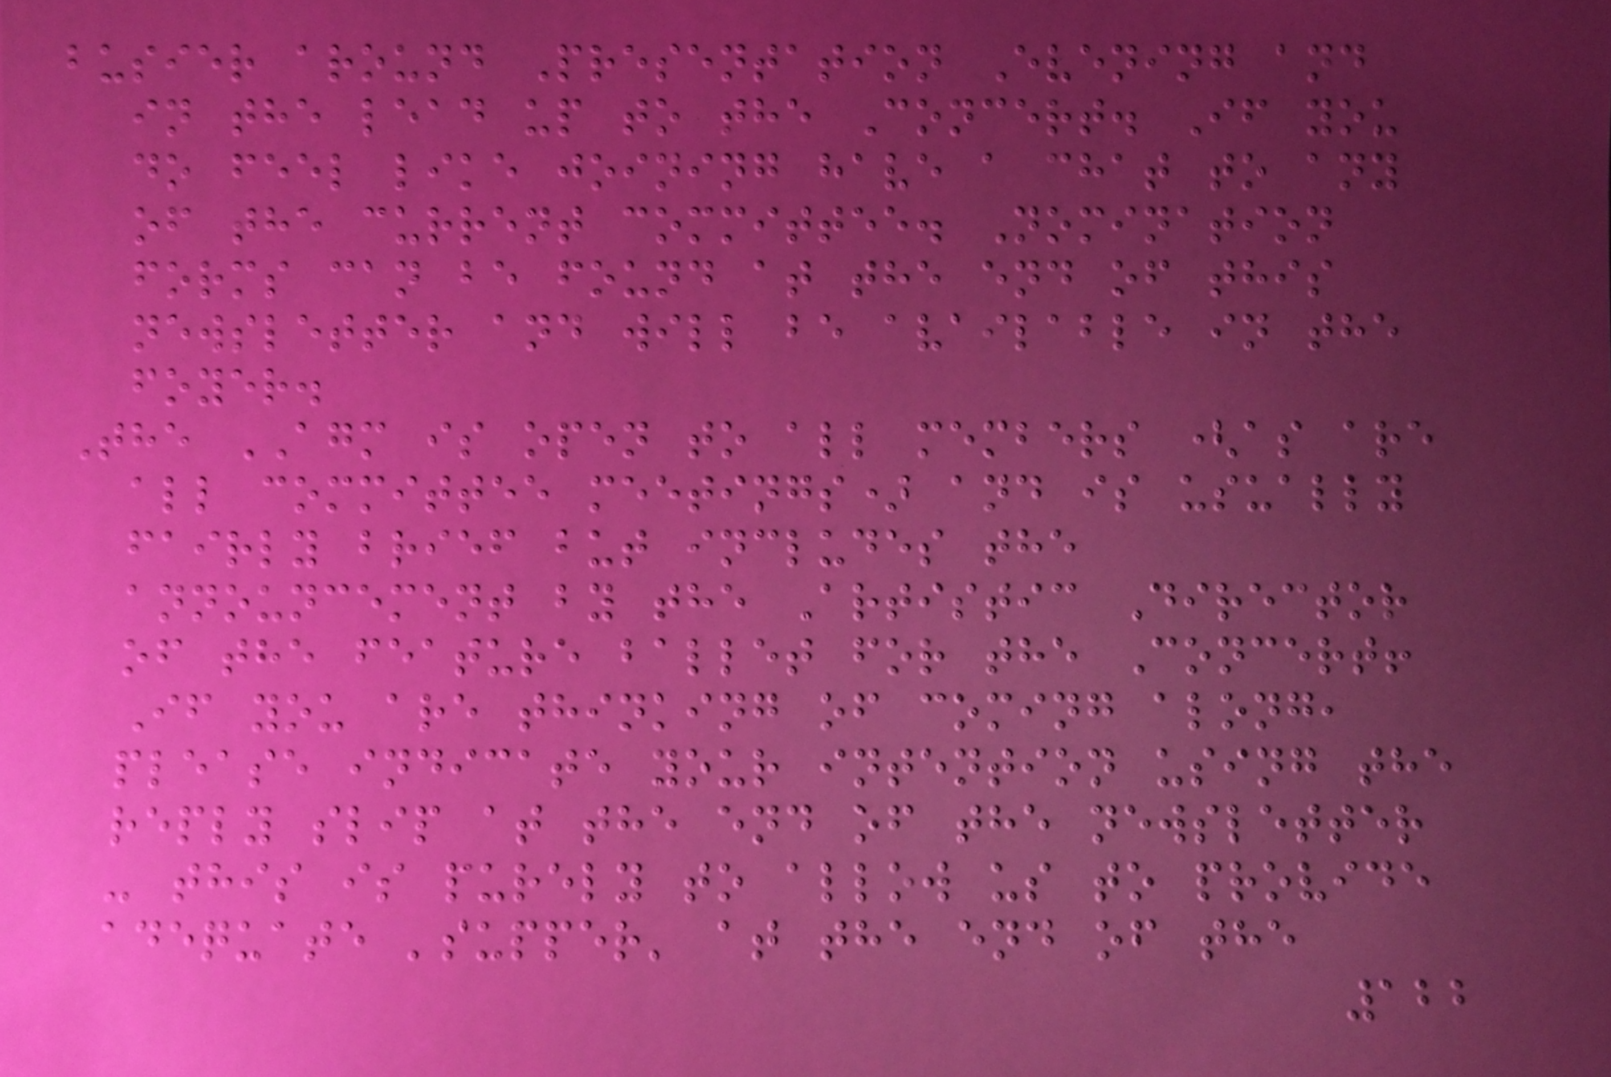busier around Presentation Evening and
in the lead up to the Concert. If you
do feel like joining have a chat to any
of the current committee. Nomination
forms can be found at the end of this
newsletter and will be available in the
foyer.
The AGM is open to all members (as are
all committee meetings) and is usually
fairly brief but includes the
announcement by the Artistic Director
of the feature ballet for the Concert!
If you are thinking of coming along,
please indicate your intention using the
reply slip at the end of the newsletter
- this is purely to allow us to provide
adequate 'supper' at the end of the
122
